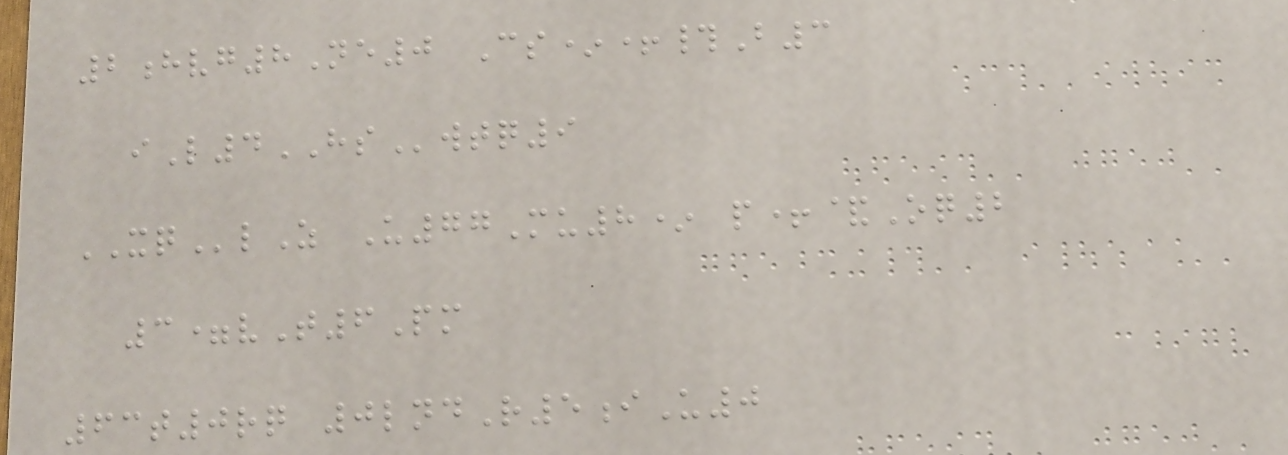2hvg8Ne0 Cs*+#B3
iL4HSwtq9
XQlZ U77Mu8* p+&Oq2
3=vT6Pm
63t0rq 0lndR5iU0
